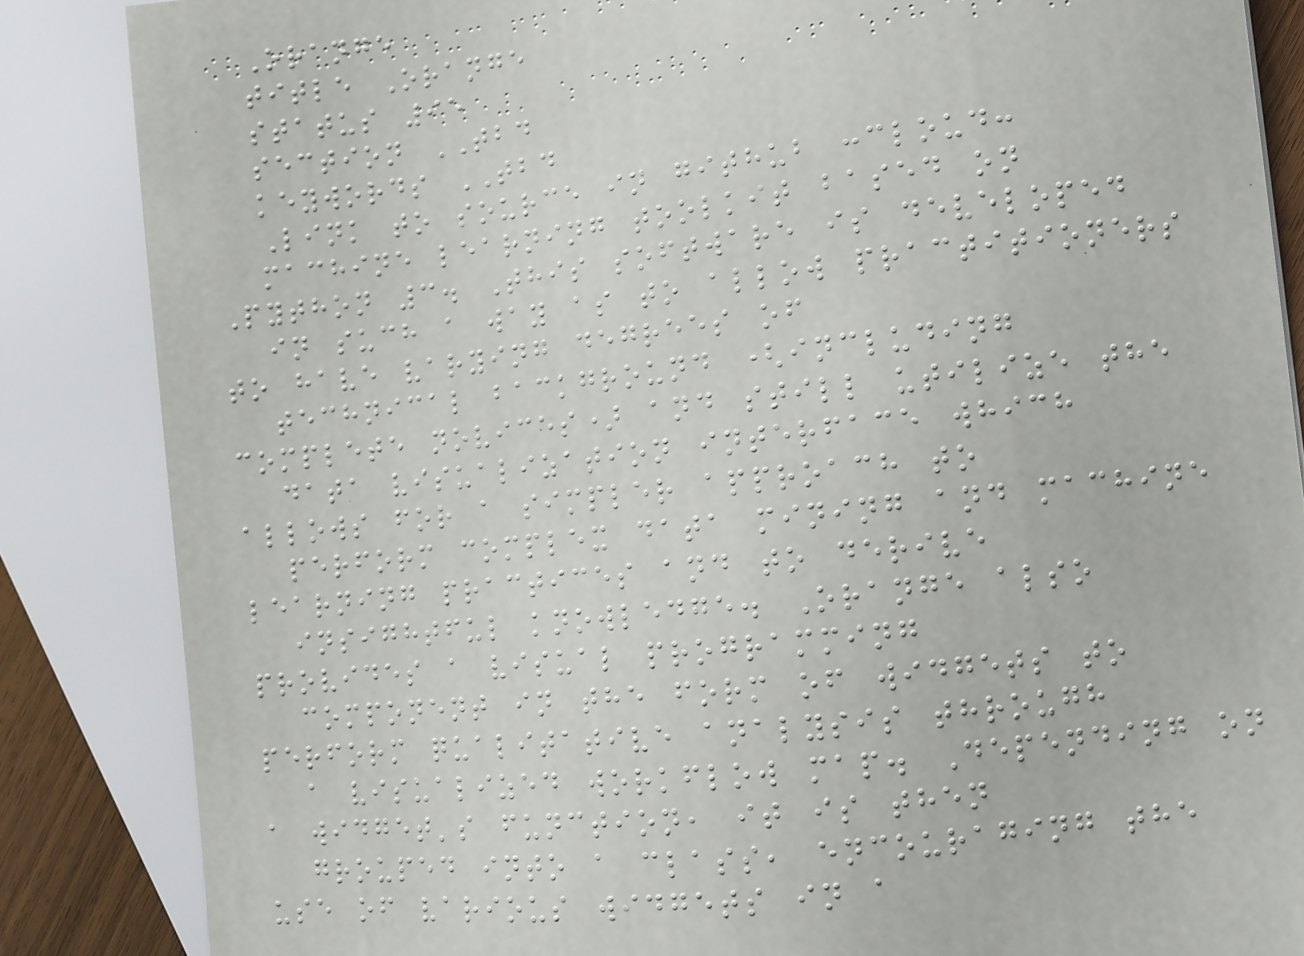Orange
title Orange
status 95
section TBD
keywords TBD
Link to source in github :cloud:
machine learning toolkit based on
Python 3. This software is developed
in such a way as to allow practitioners
to have varying degrees of
technical background (including
complete novices) and still utilize the
data visualization interface which
allows for a simpler approach to
perform complex data mining and machine
learning practices and to derive
insightful knowledge. Orange also
provides a visual programming
component in the form of widgets to
perform qualitative analysis through
a visualized workflow map. Depending on
a widget's function, it is then
grouped into a class, encouraging the
use of various widgets in a
